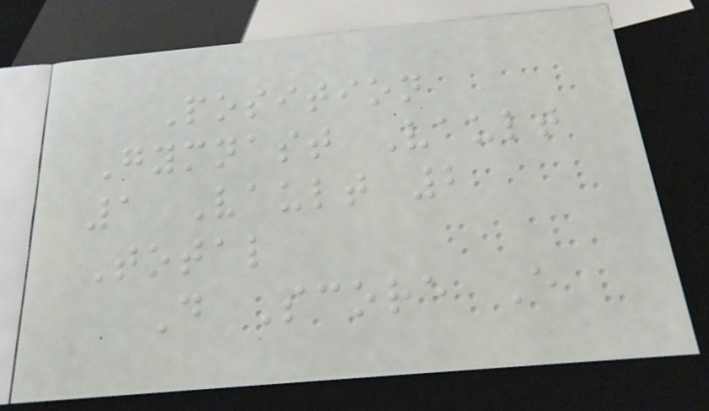Position
Gymnast Vault
1 Vault 2
Total
D Score E
